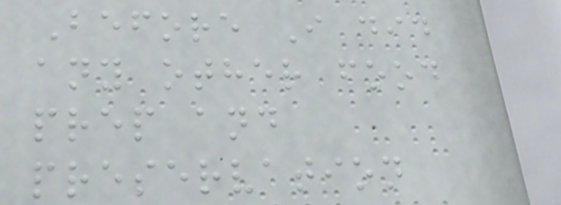Before I did
any other food
prep and
preservation
